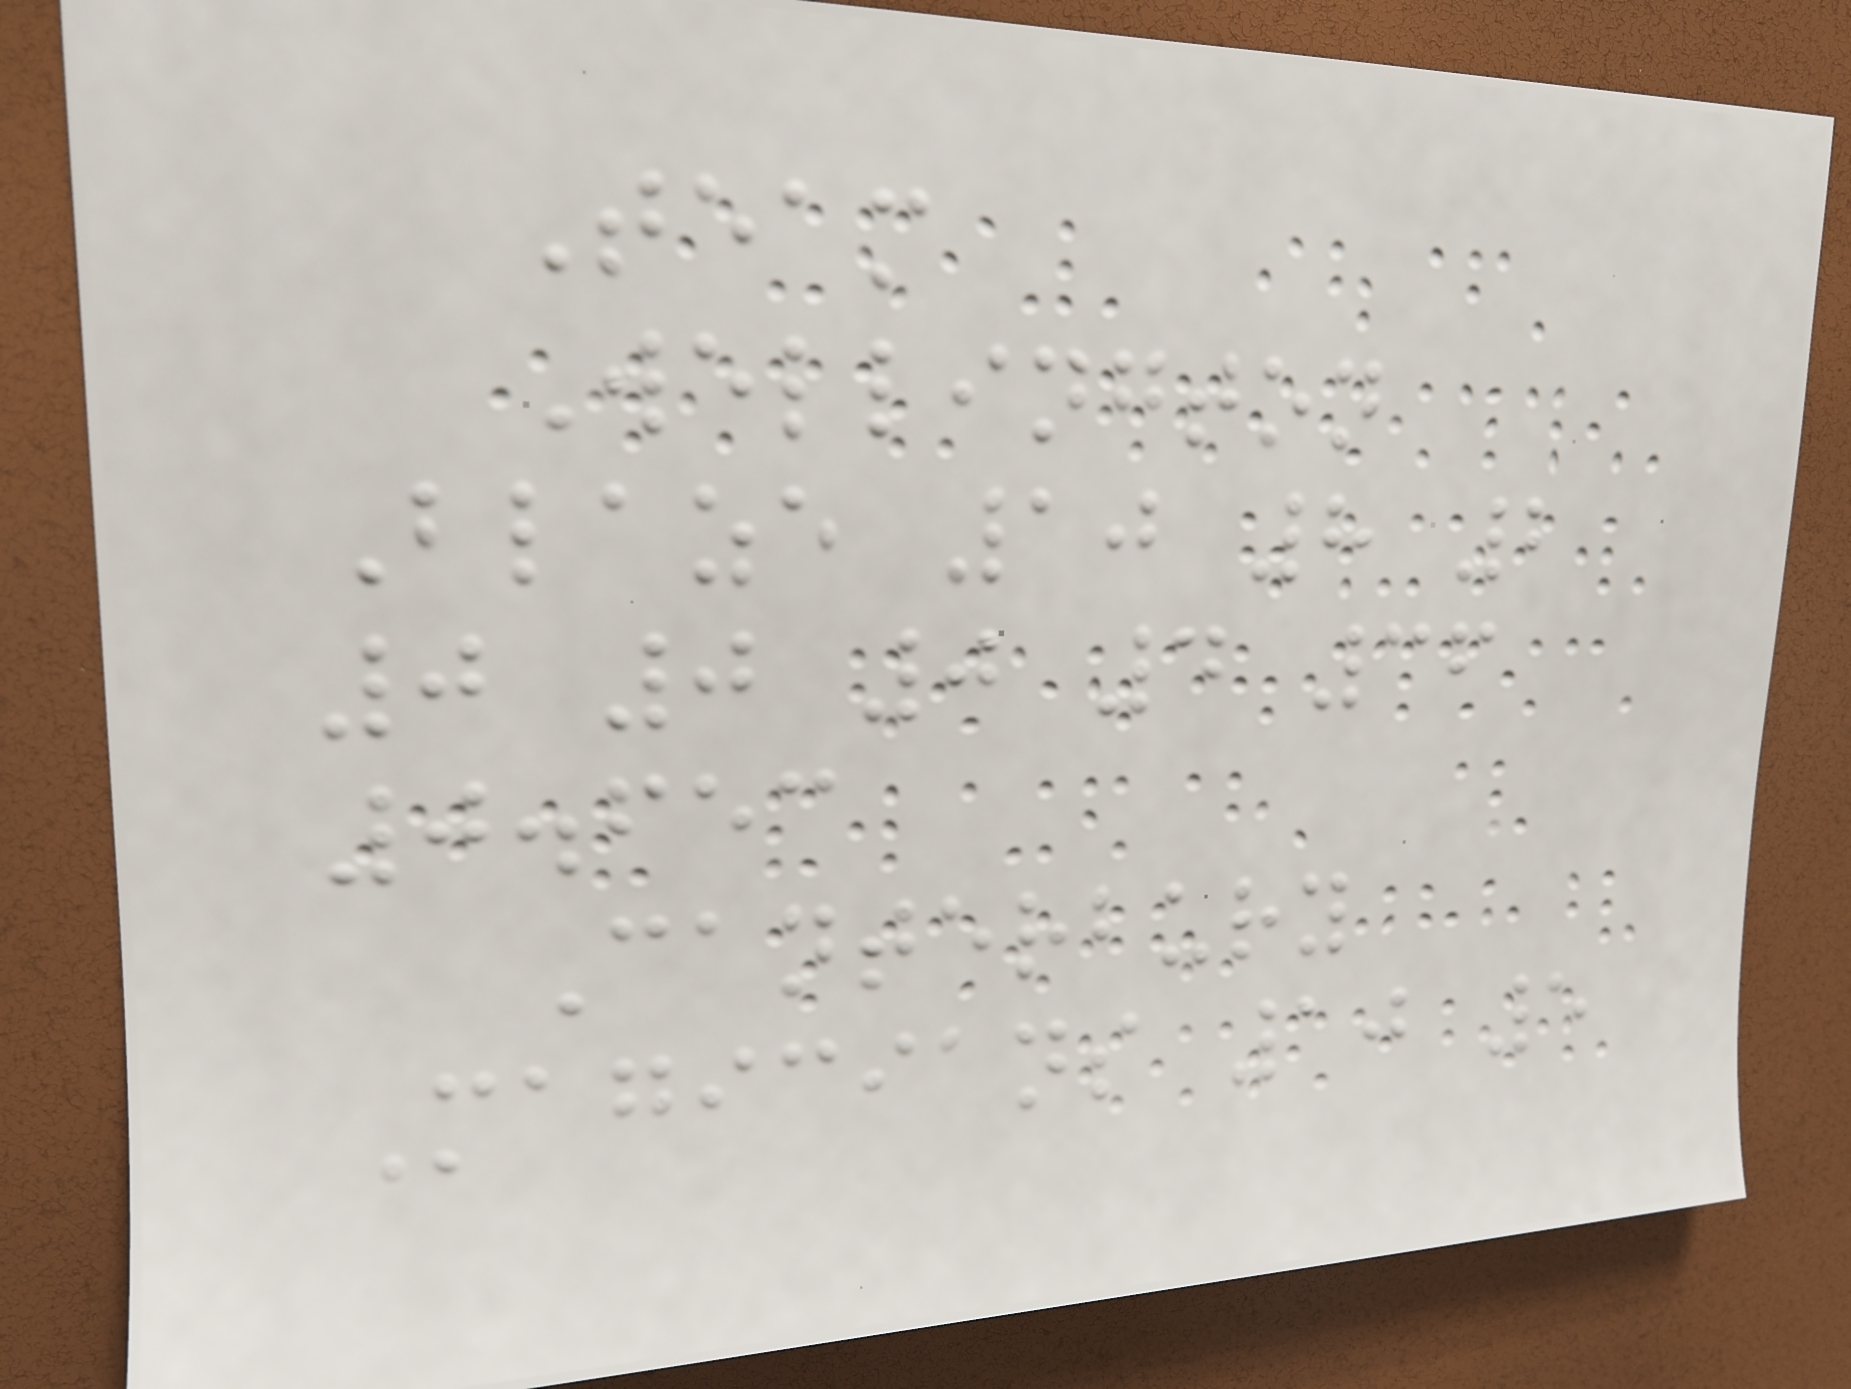Team
Wellington
Blaze 10 8 2
0 0 0 4 36
0.653
Canterbury
Magicians 10 5
